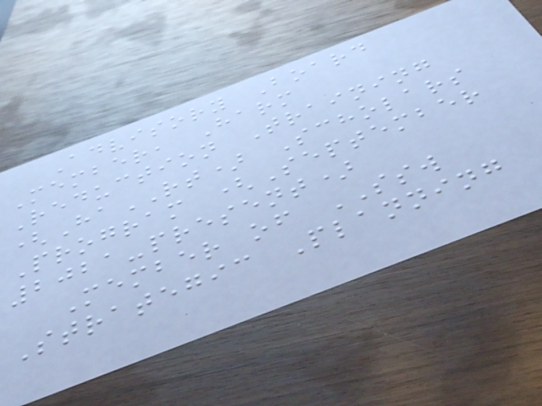Advisory Board
Member, Harm
Reduction Training
(HaRT) Scholars
Program (September
2021-present)
Member of SSW
Strategic Planning
